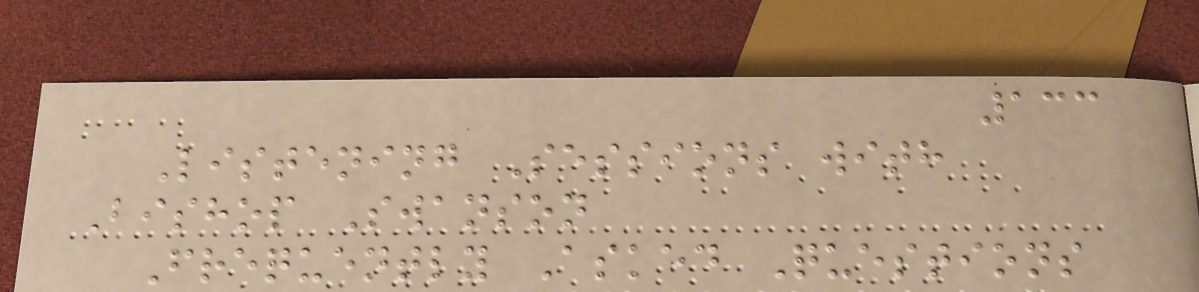133
Listening Sessions with
Bishop Swanson
Frequently Asked Questions
